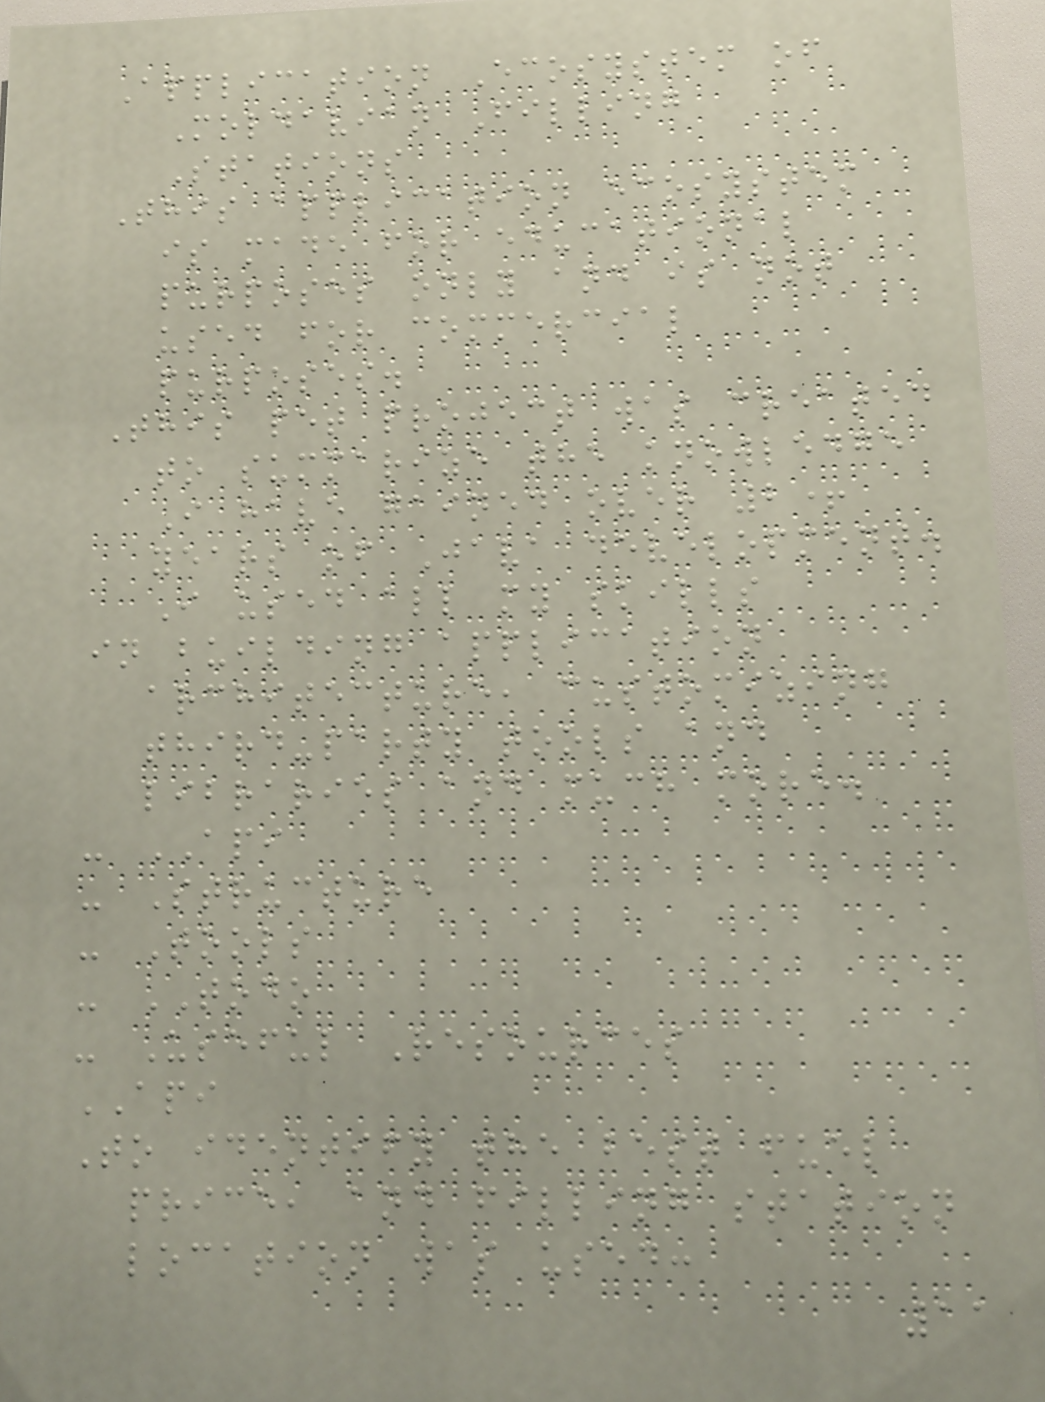Application Ecosystem of
Moldavian Filling
Stations
This application ecosystem
is made for educational
purposes only and is not
used for commercial
purposes.
This pet project was created
to summarize the knowledge
I have gained over 2+
years of Java development.
I used all my skills
in building application
architecture, customizing
third-party tools and
libraries and much more.
- API
- Structure
- Tools
- TODO
- Useful Resources
API
To identify the best fuel
price, and filling station
location was used:
11
